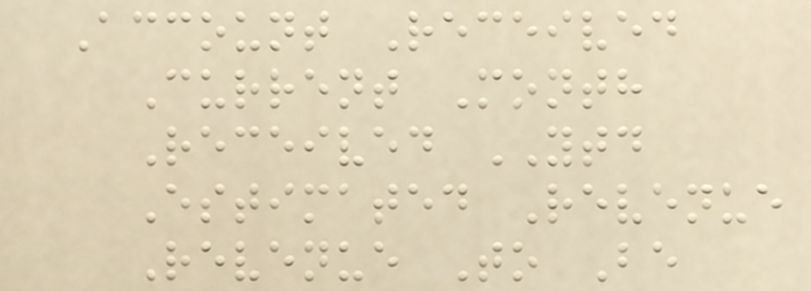Account Received
Current Month
Received YTD
Estimated Revenue
Revenue To Be
